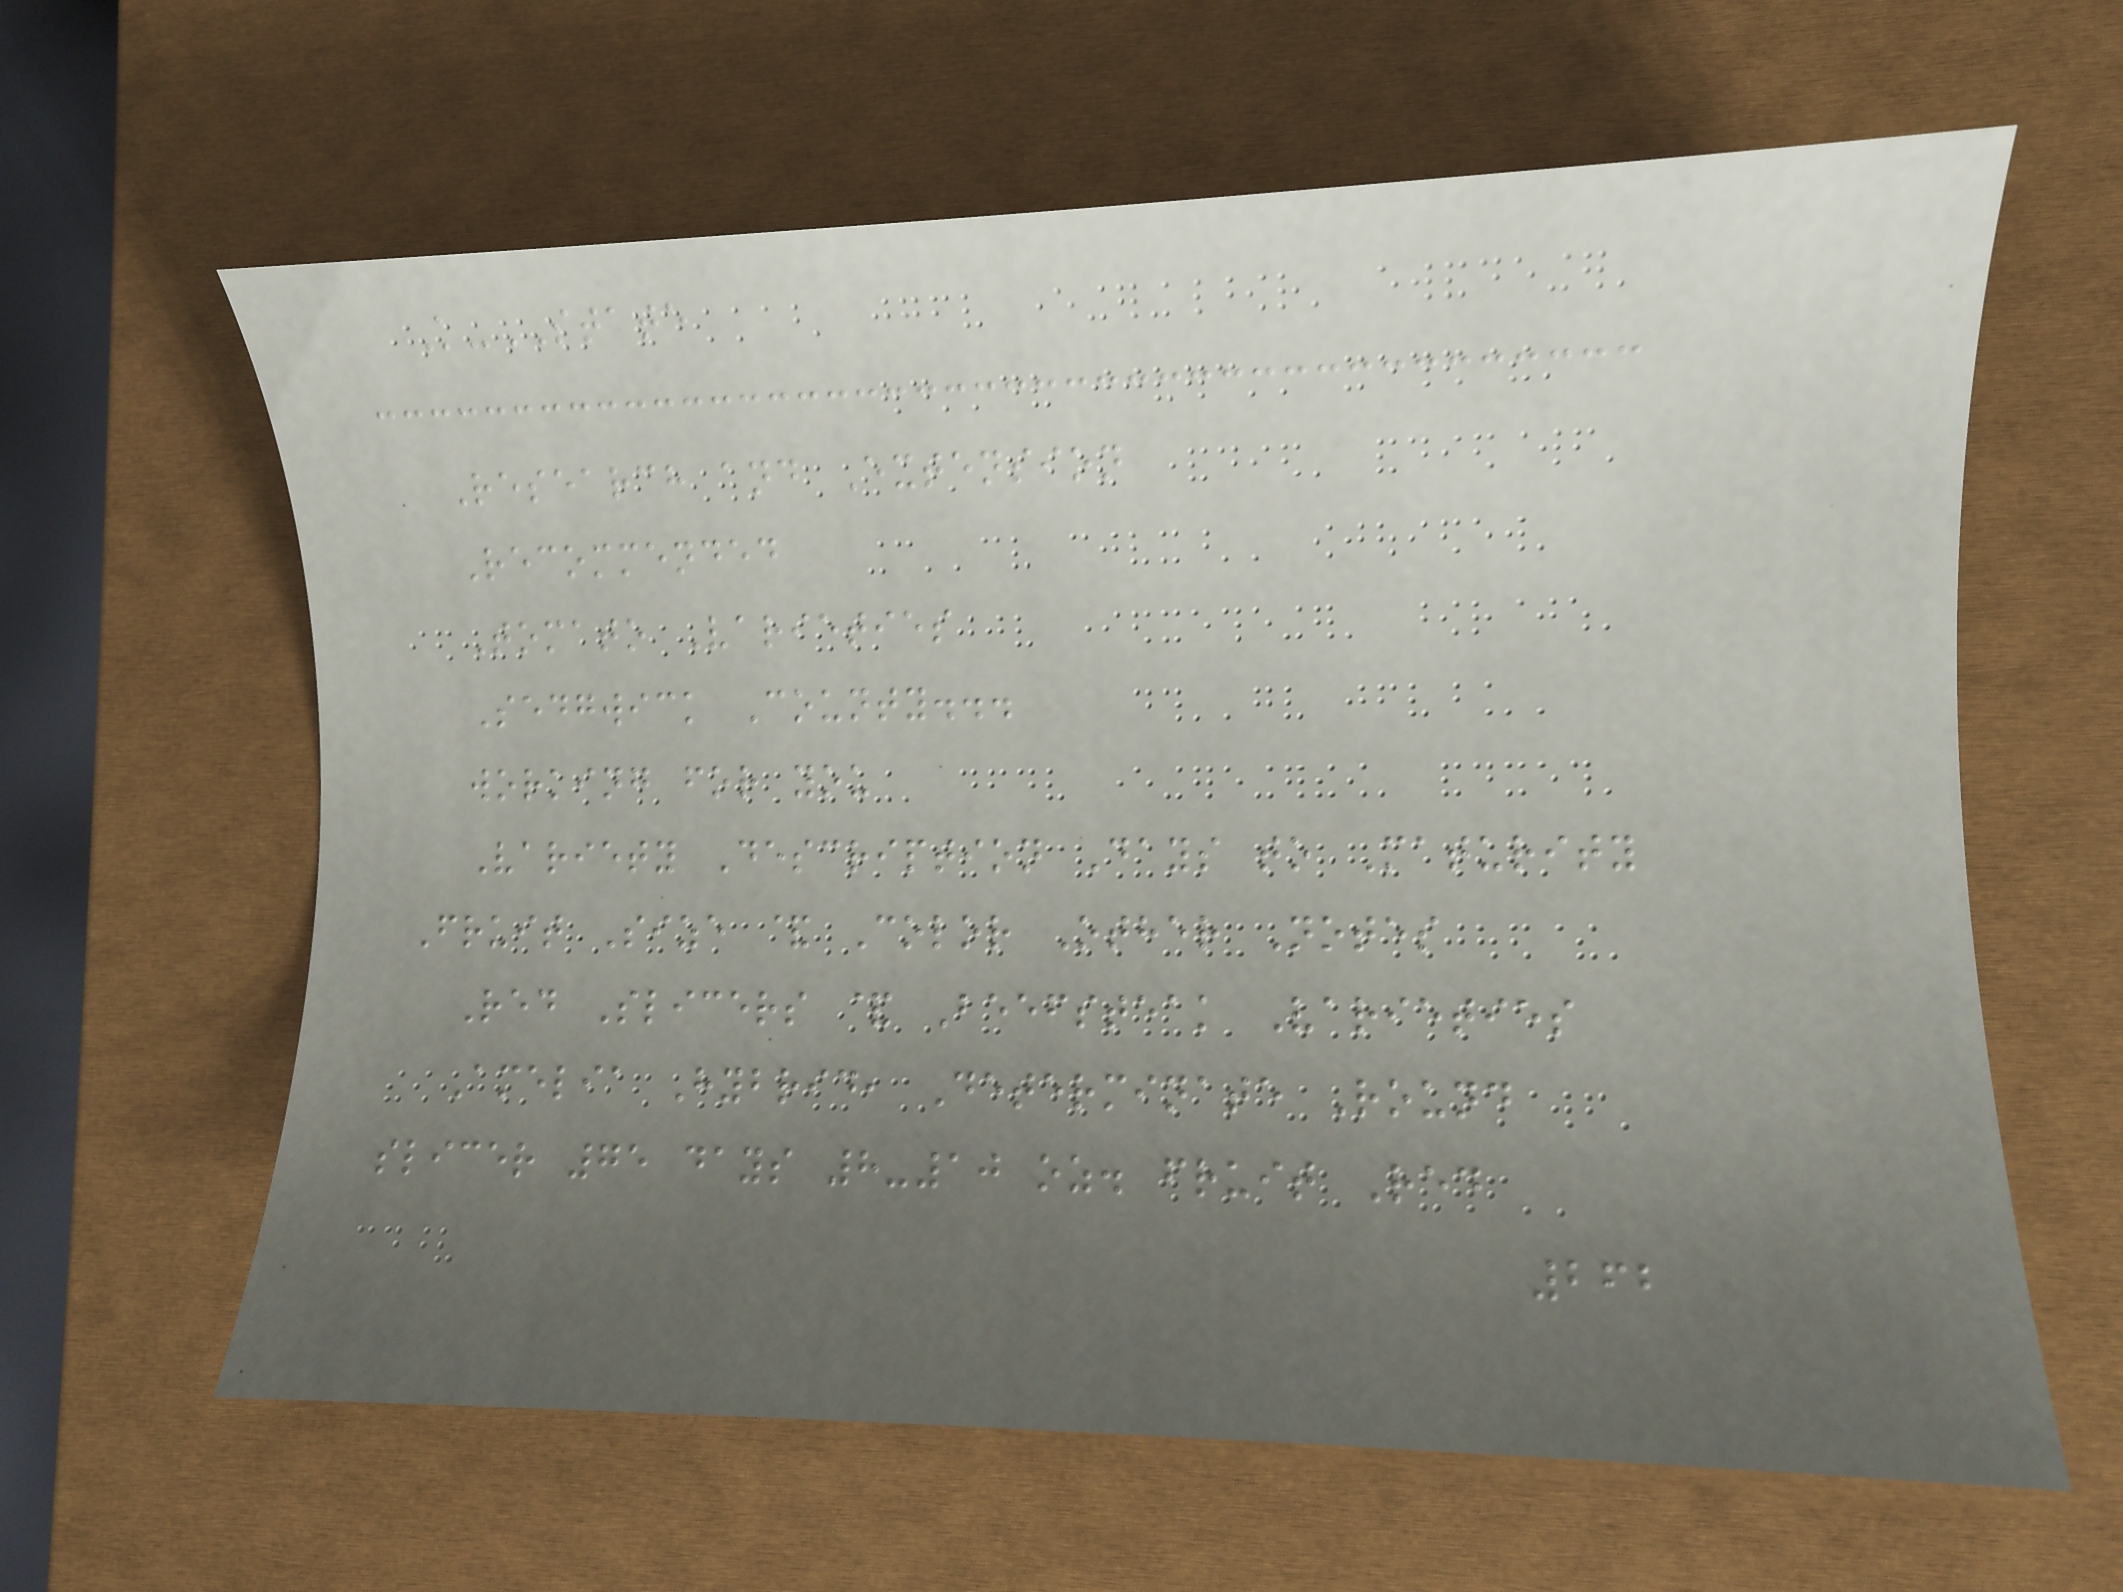K-STATE
Research and Extension
Recommended
Tomato Varieties
Sedgwick County...
working for you
Variety Description Days to Maturity
Fruit Size & Color Other Notes
Red Slicers & Beefsteak Varieties
Amelia Hybrid, Determinate Round
slicer 75 days 8-10 oz. fruit Red
262
